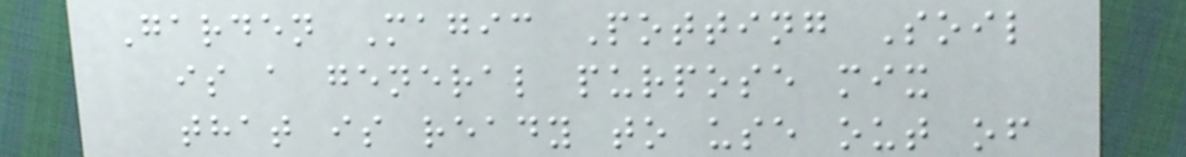Garden Magic Potting Soil
is a general purpose mix
that is ready to use out of
